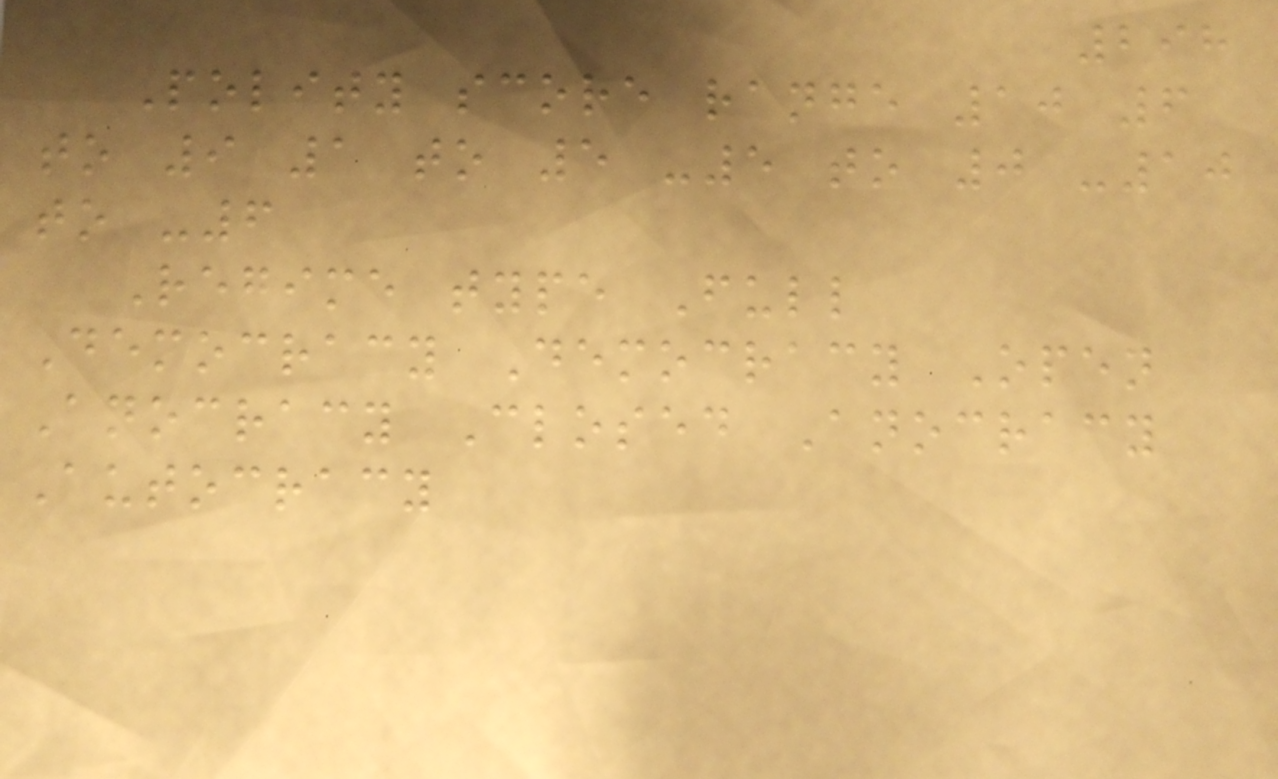298
Polity score range 10 6
to 9 1 to 5 -5 to 0 -10
to -6
Regime type Full
Democracy Democracy Open
Anocracy Closed Anocracy
Autocracy
